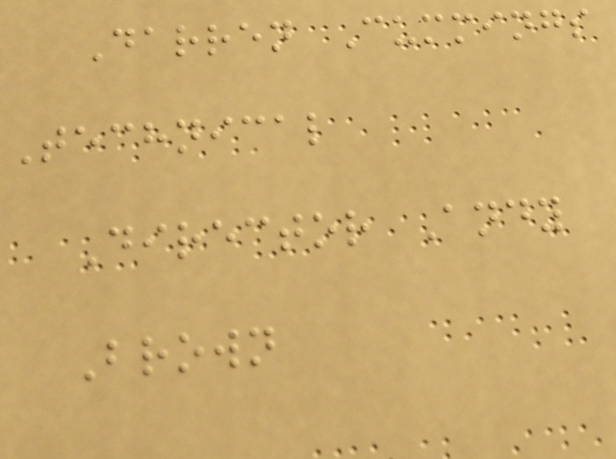Darren Cummings
Technical
Director Andy
Brown
